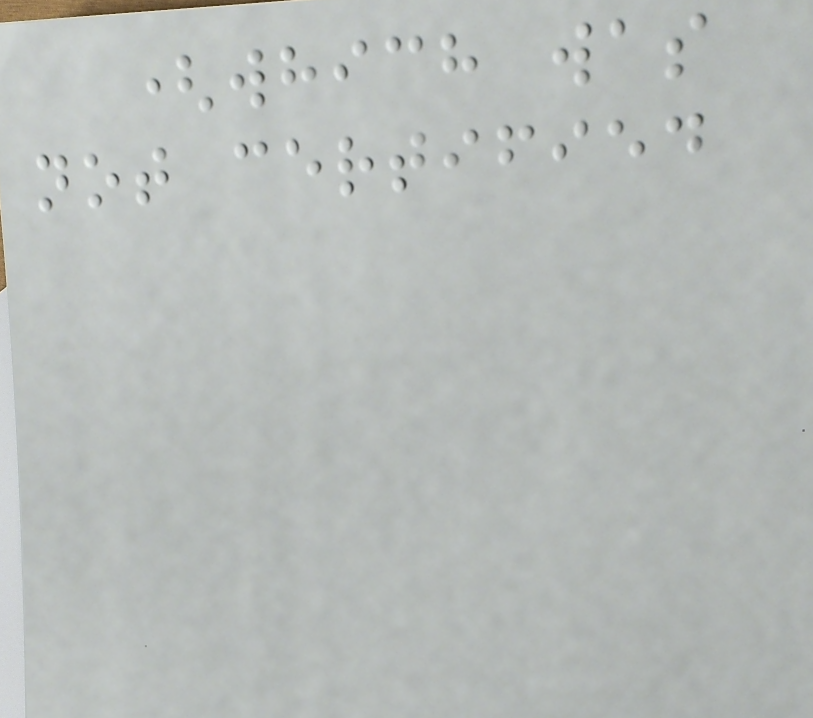(which was
not certified
